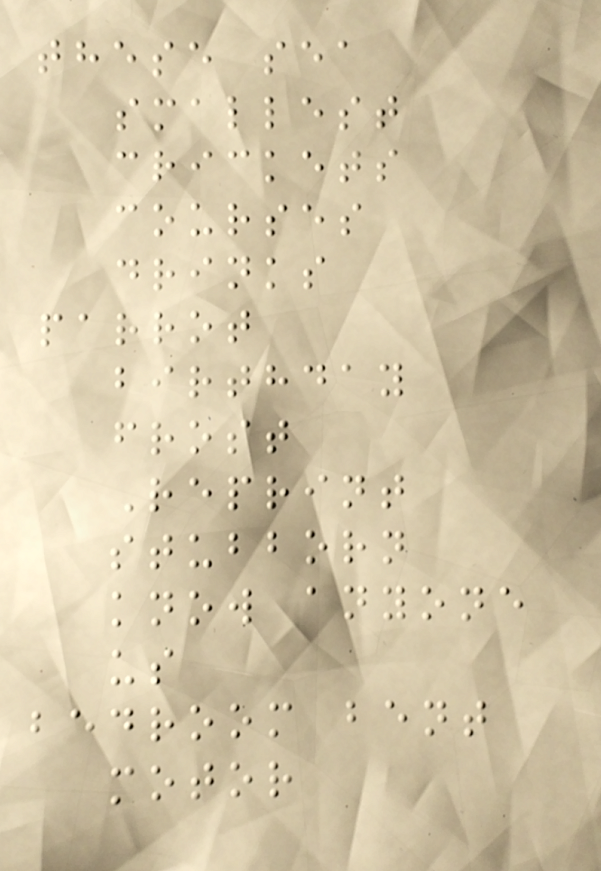these sea
smallest
crickets
courses
drinks
parrot
birthday
frost
Reprint
stubborn
know anyone
us
bedroom bent
motor
